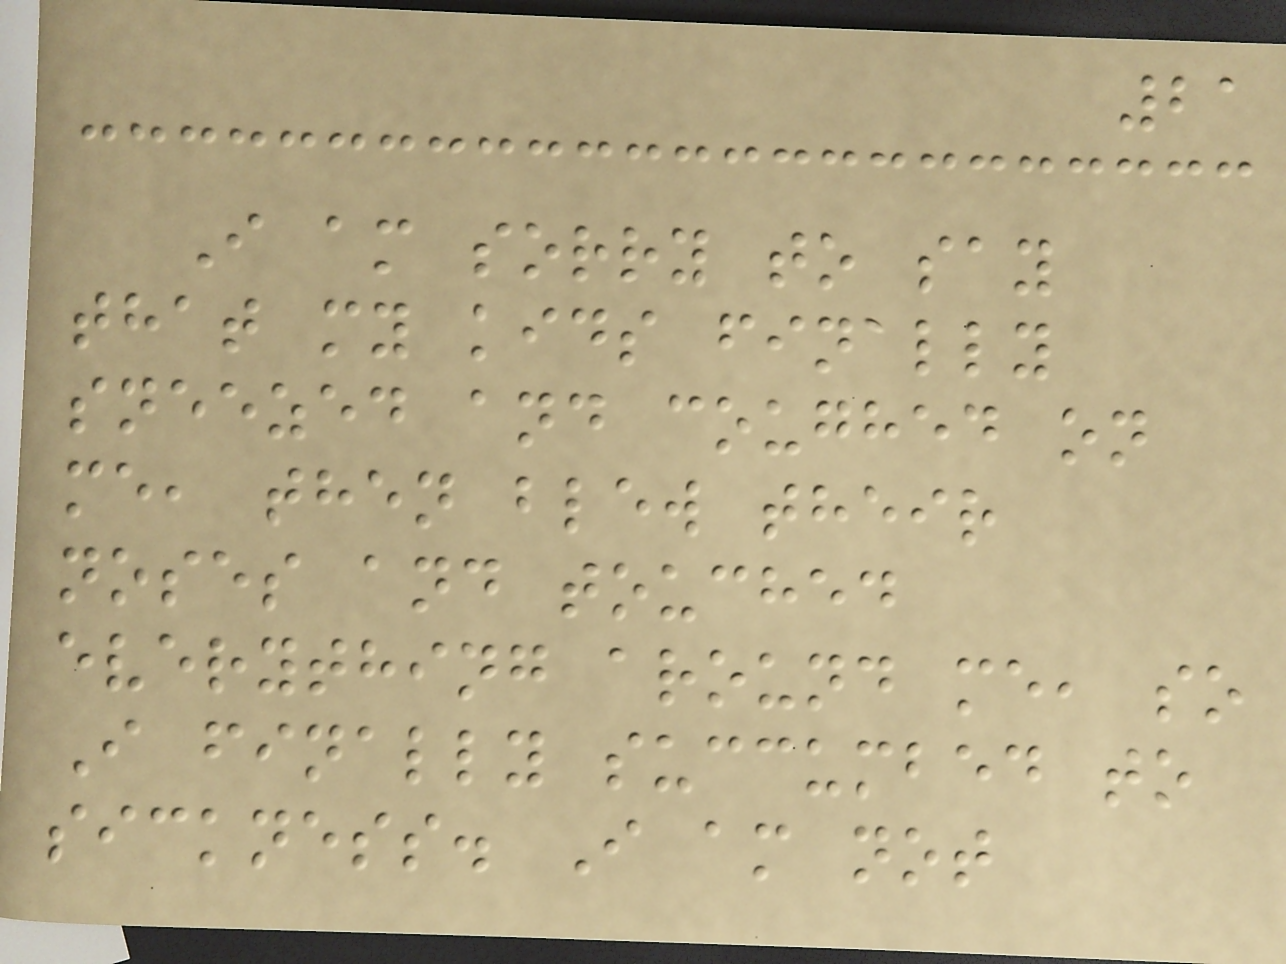21
I am sorry to say
that my kids finally
sneezed and coughed on
me, then blew their
noses and touched
everything around me, so
I finally succumbed to
sickness. I am not
